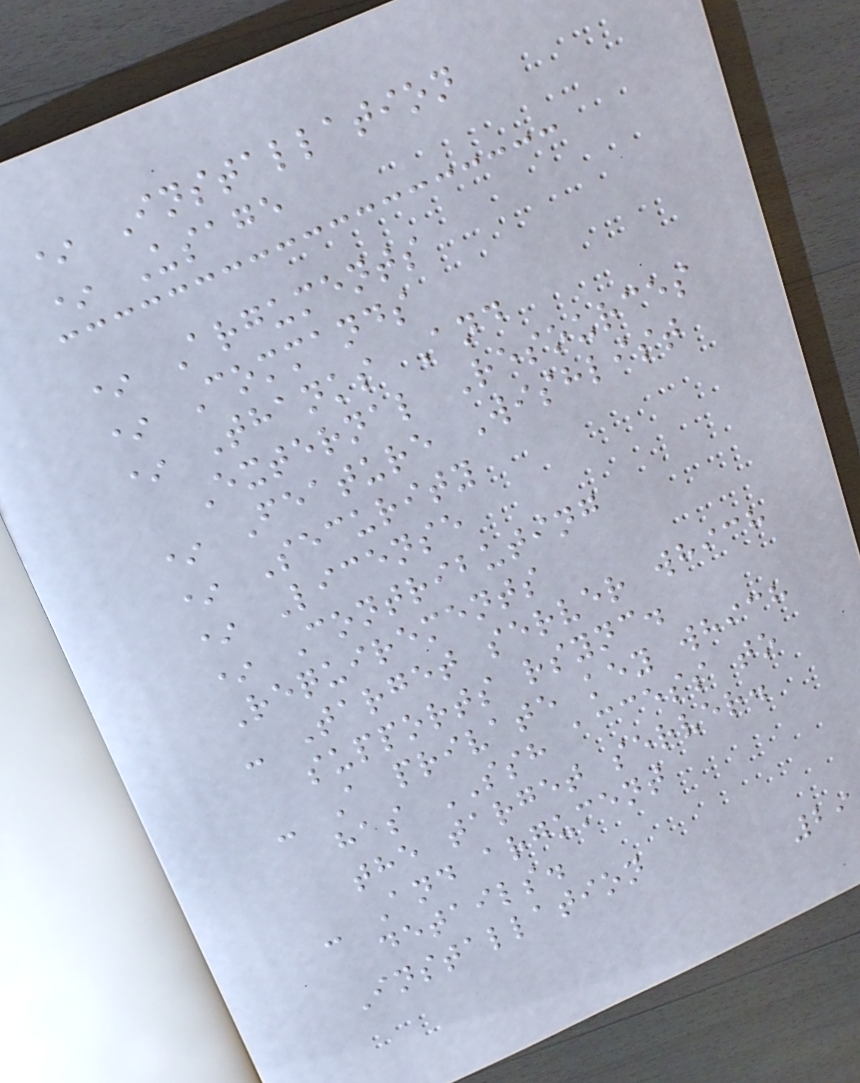* Installation
* Usage
* Arguments
* Commands
* Thanks And
External Resources
* Feature Wishlist
* Security
* License
* Contributing
Requirements
- Target server which
supports rsync.
- A private key which
has SSH access to
the target server.
- And argument
details.
Installation
29
